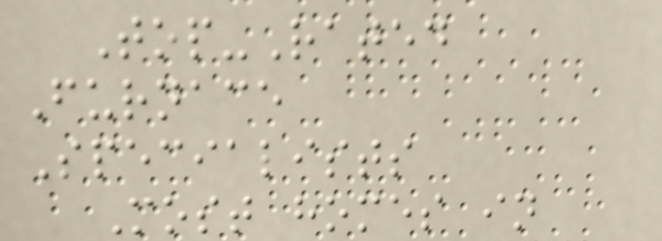Top-Rated
Furnace
Specialists
Most homes in
